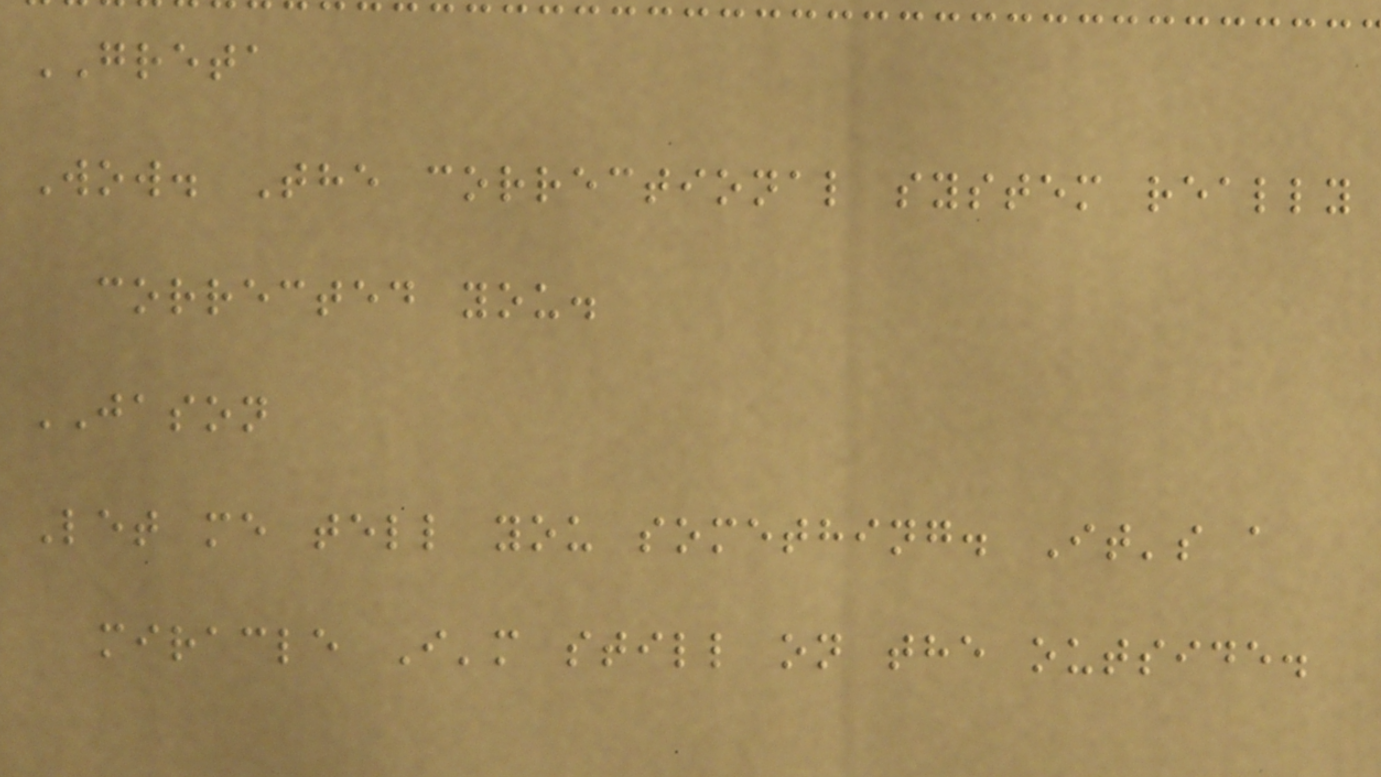GRETA
Wow. The correctional system really
corrected you.
JASON
Let me tell you something. It's a
miracle I'm still on the outside.
